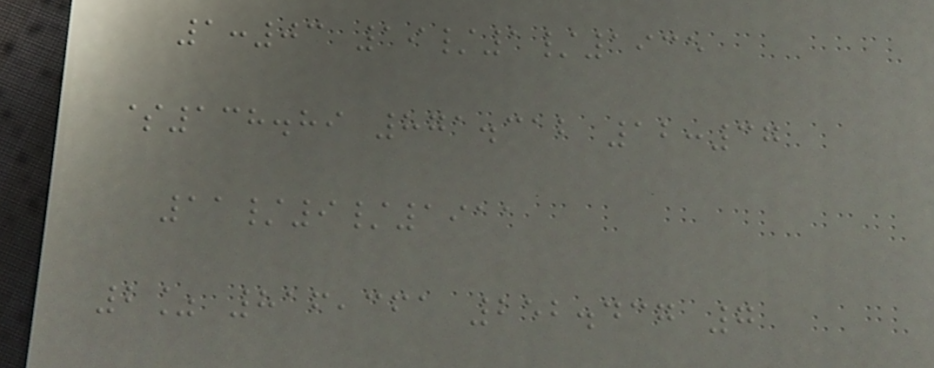1:03 19/1/1935
$138.89 871.312 12:37
11/9/1911
2% 816,361 252.437 7
